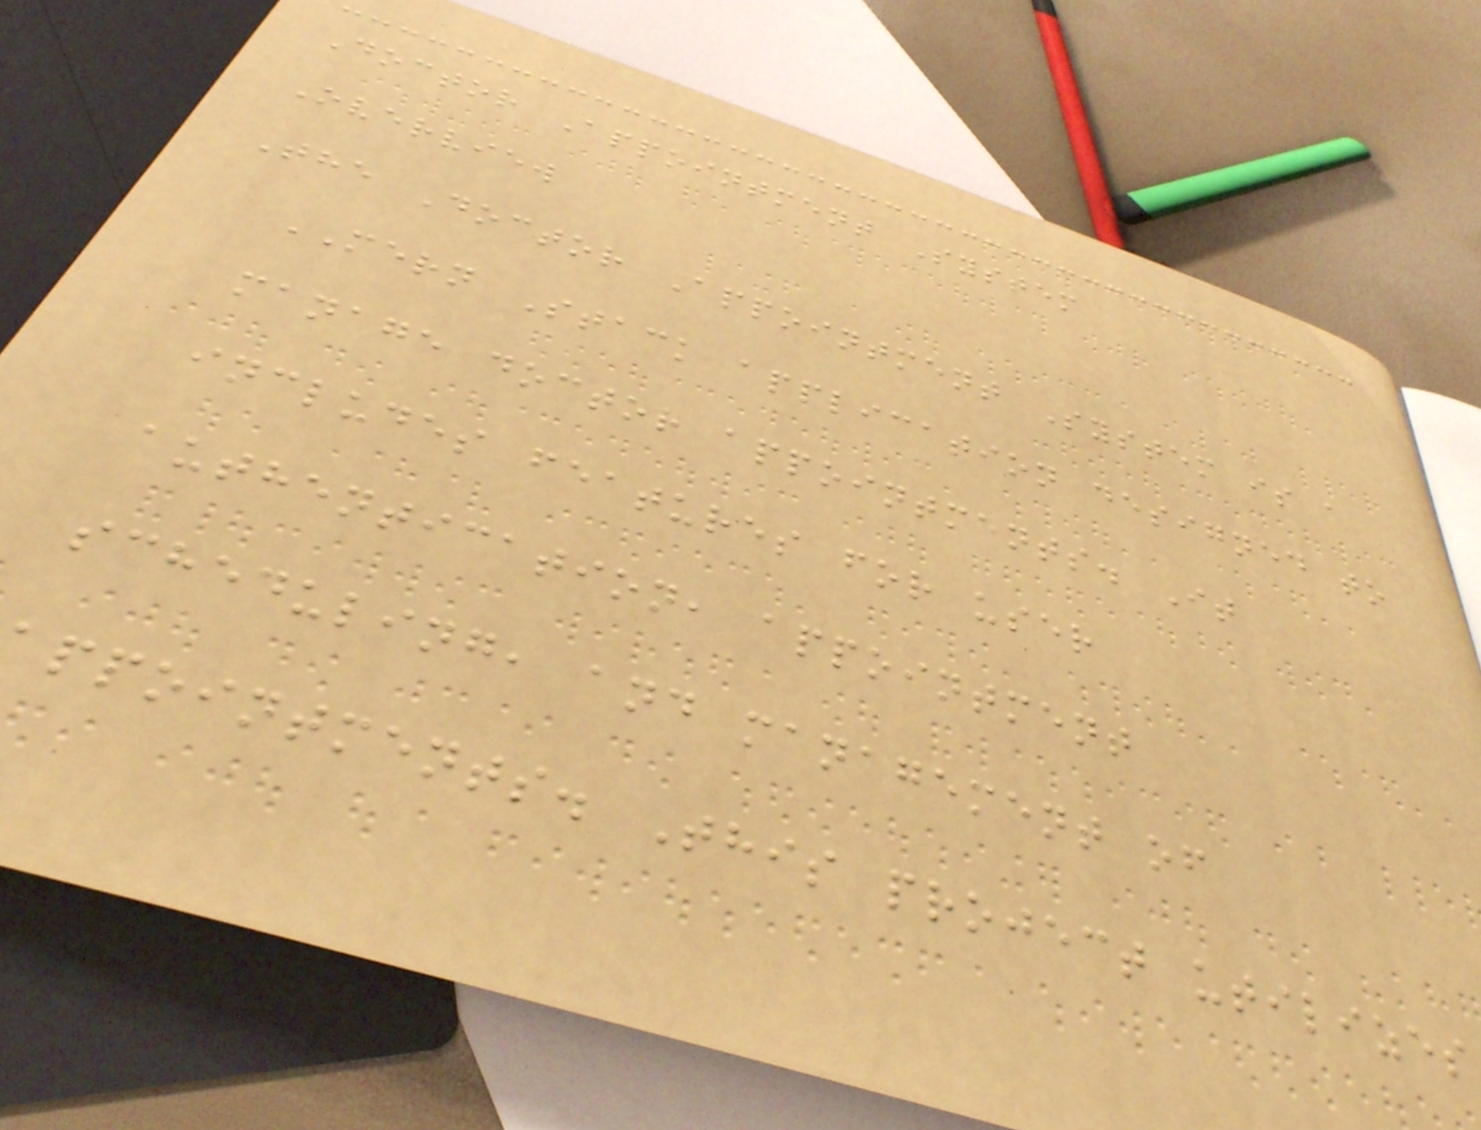Doctor Appointment System
Overview
The Doctor Appointment System is a
MERN Stack application designed to
manage doctor appointments. It
includes features for user
authentication, appointment
scheduling, and management of
appointments. This project utilizes
